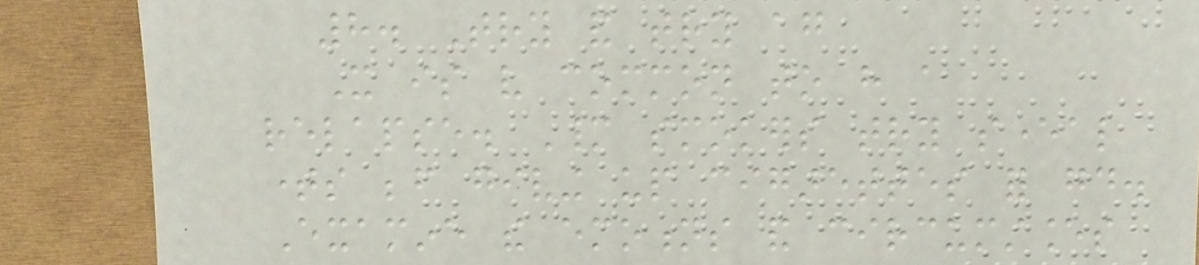8. Try and try again
It is very common to have a
relapse. Many smokers try several
times before giving up cigarettes for good.
Examine the emotions and circumstances
